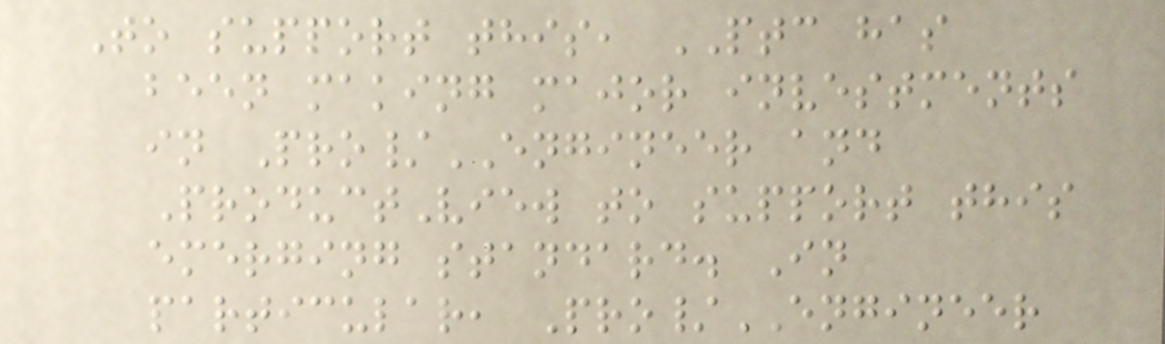To support this, PTC has
been making major investments
in Pro/ENGINEER and
ProductView to support this
emerging standard. In
particular, Pro/ENGINEER
